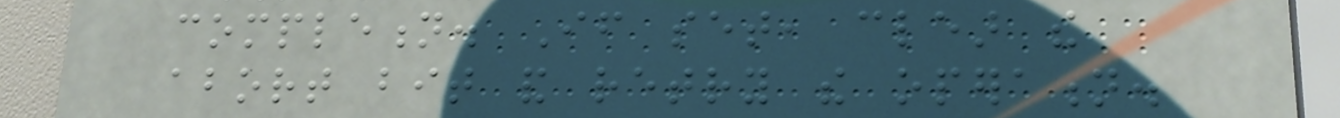completion. If set, clear the
abort bit and retry the operation.
